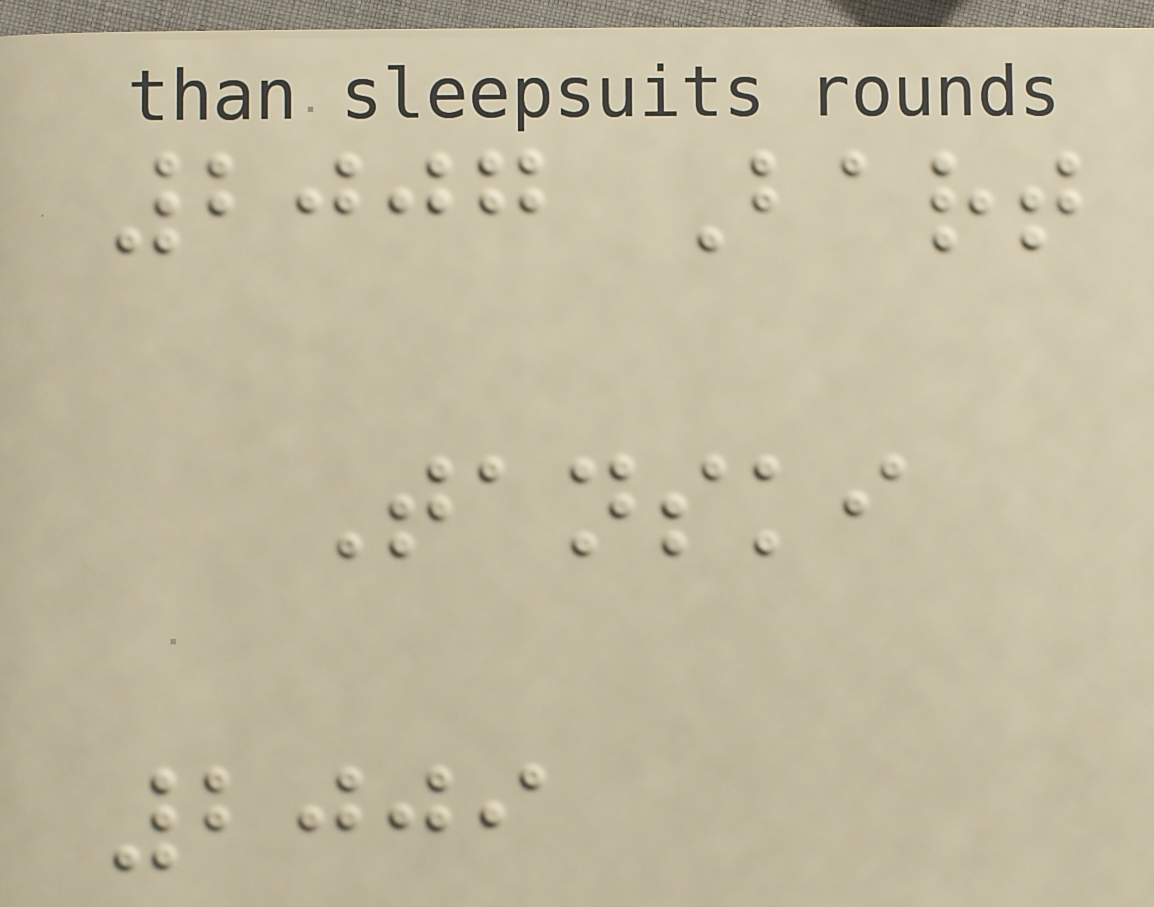2007 Bart
Tanski
2009
